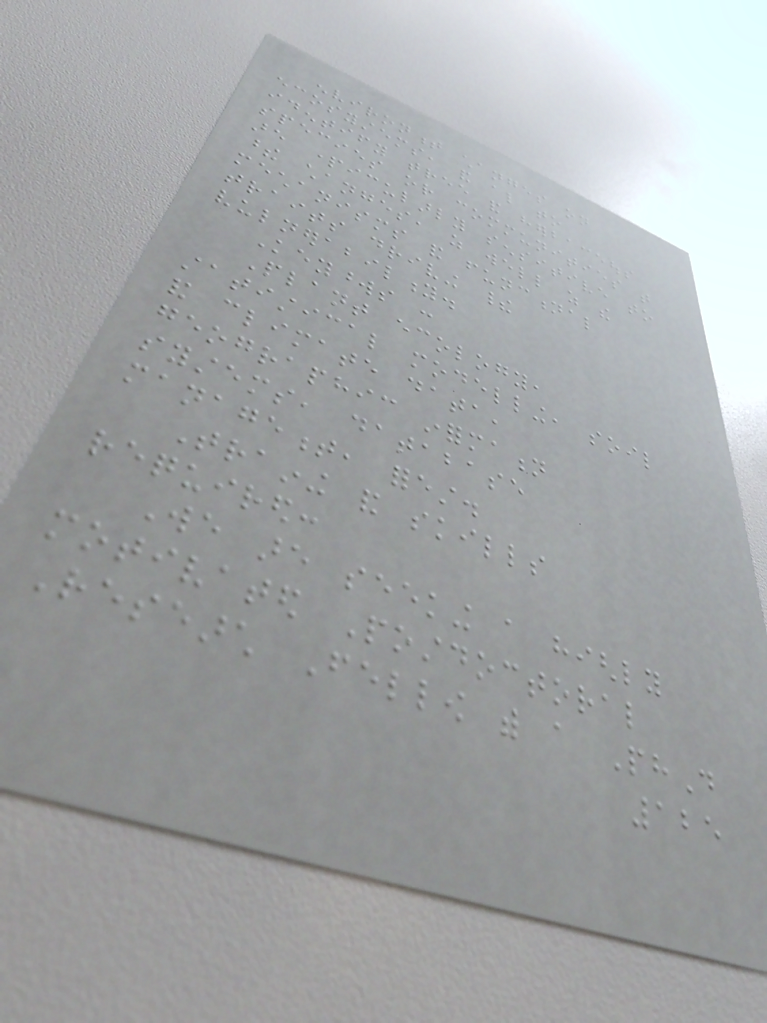environment changes on
ecosystems, and also to
identify tree and herbaceous
species or communities that
are particularly sensitive to
these changes, as well as the
mechanisms and functional
traits driving their
vulnerability.
Keywords :
Plant ecology,
statistical modelling, soil
and climate data,
geographic information
systems, database
management, forest.
Training and skills
required:
We are seeking a highly
motivated Postdoctoral
Research Fellow with a PhD
125
